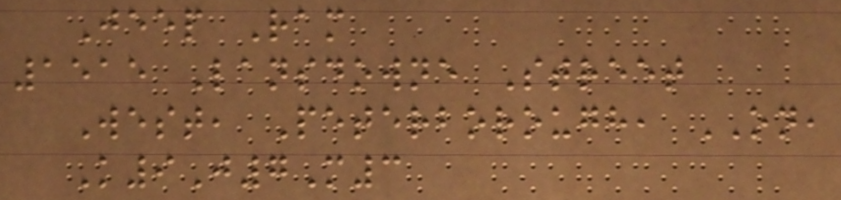Jeep Ram
1515 Lansdowne Street
West, Peterborough, ON,
K9J7M3
